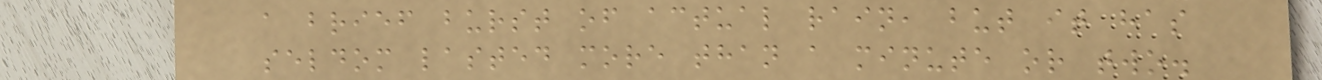a brief burst of actual rain, but it has
seldom lasted more than a minute or two.
